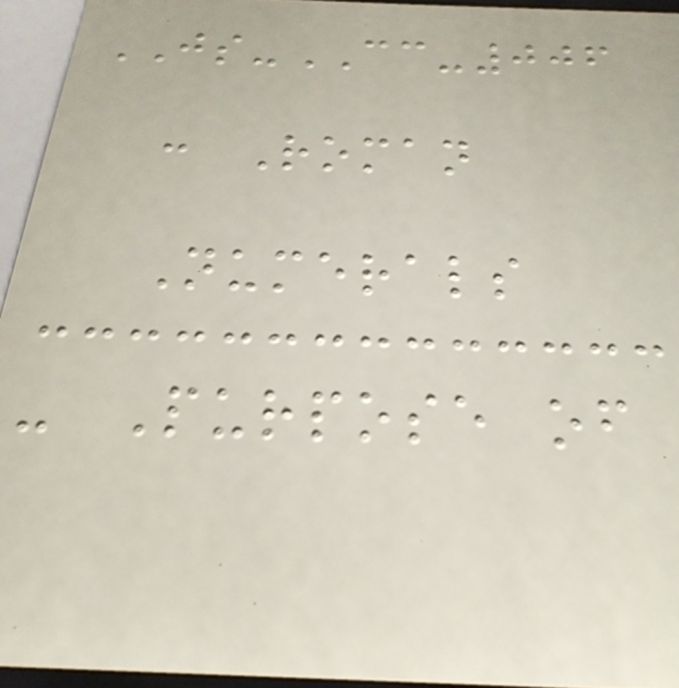JS-CC-006
: Roman
Numerals
- Purpose of
